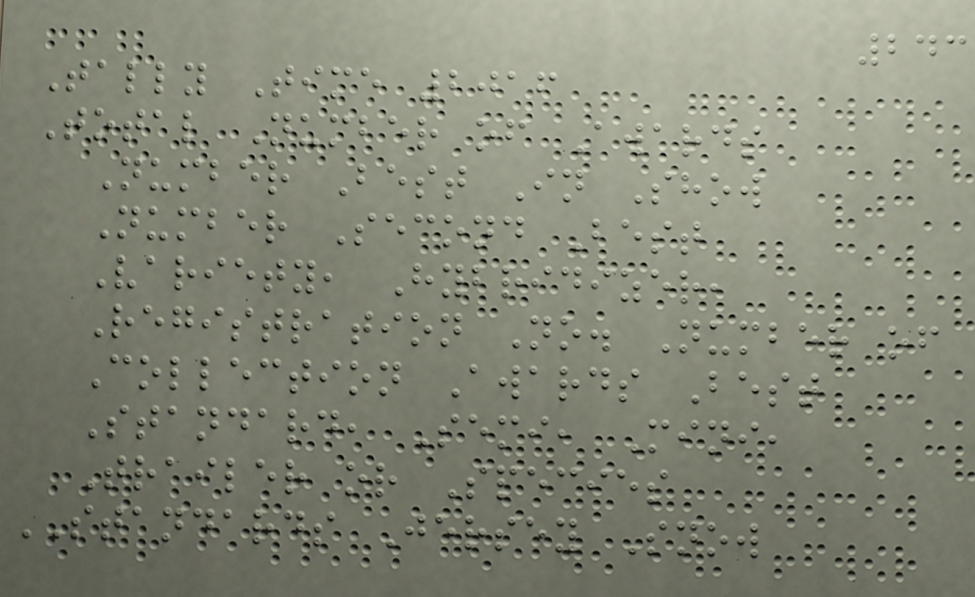243
Tally Time 2016
Total Number of Awards
Number Best In Show
Number Second Best
Variety, Hybridizer,
Registration No. Number of
Collection Awards Best
Standard, Semi, Mini,
Trailer or Species
STANDARDS Jersey Snow
